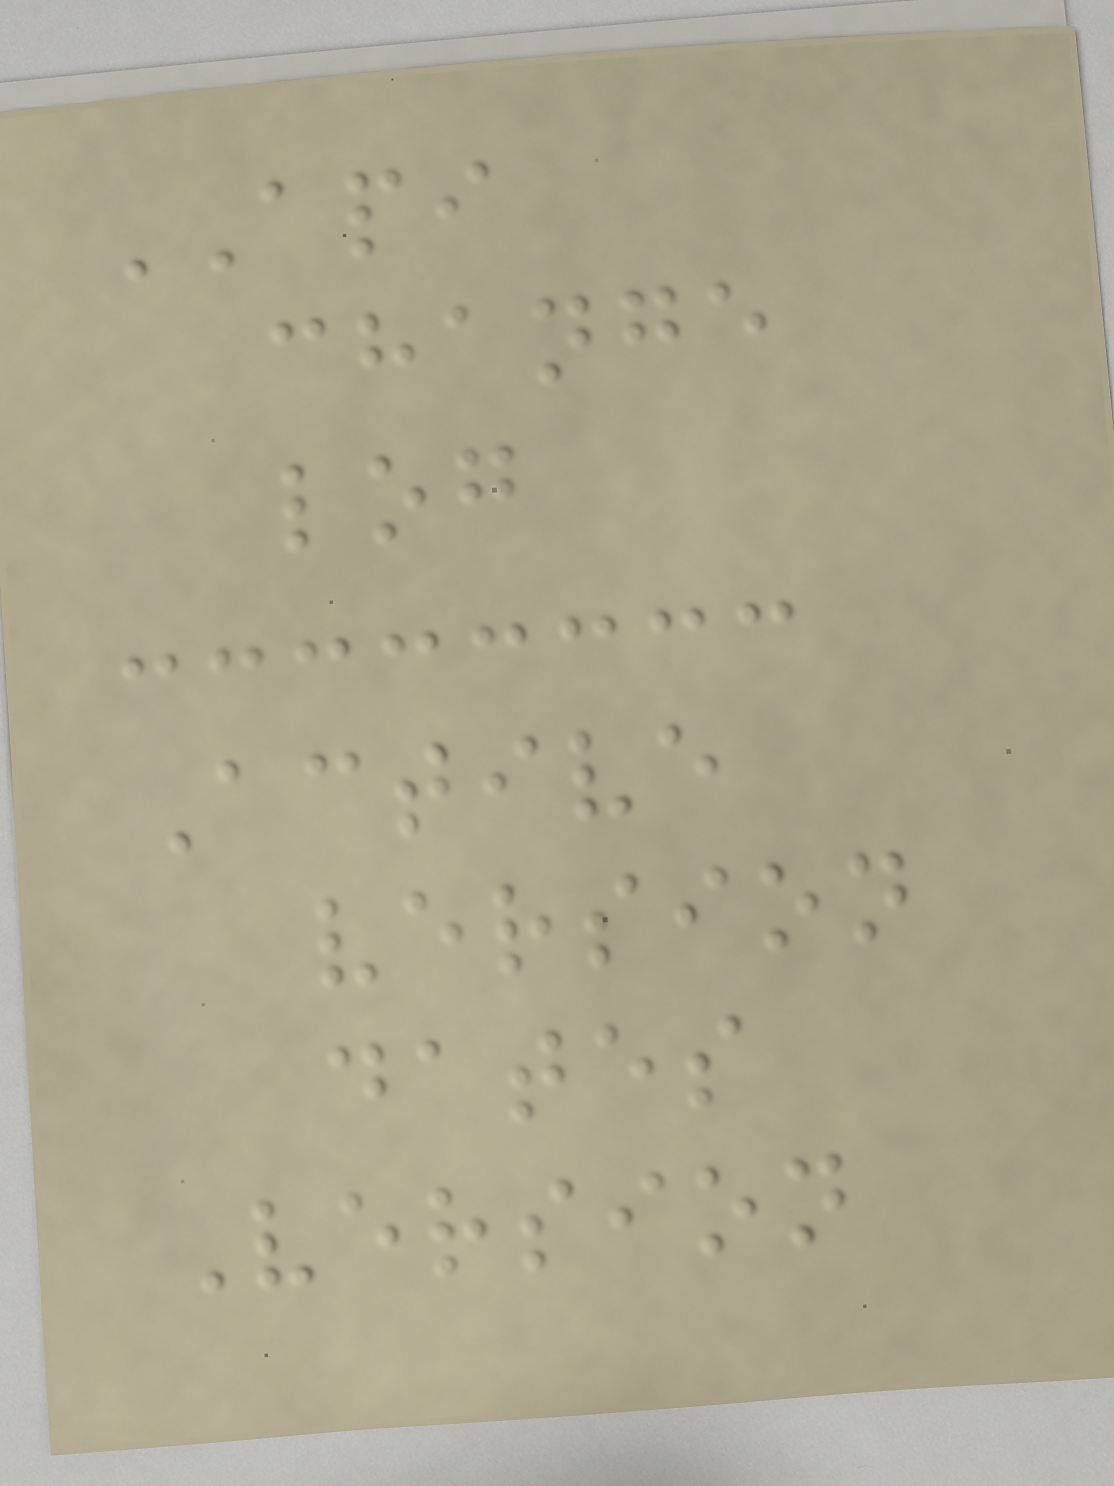API
change
log
Active
version
dates
Version
